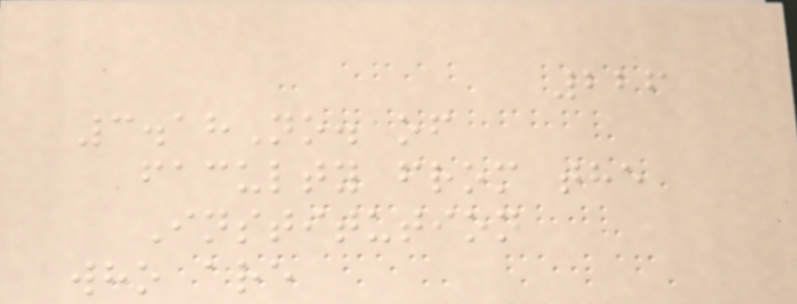226
3.18No. of
faculty from the
Institution
who are
